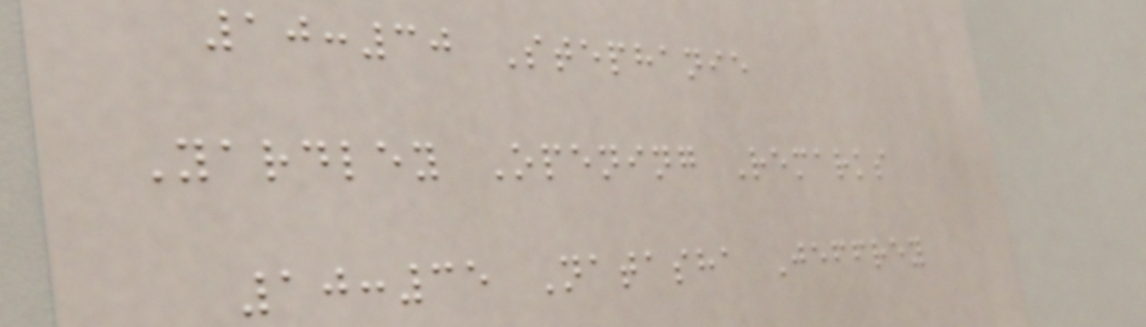10:30 Stephanie
Yardley Opening Remarks
10:35 Natasha Jeffrey
